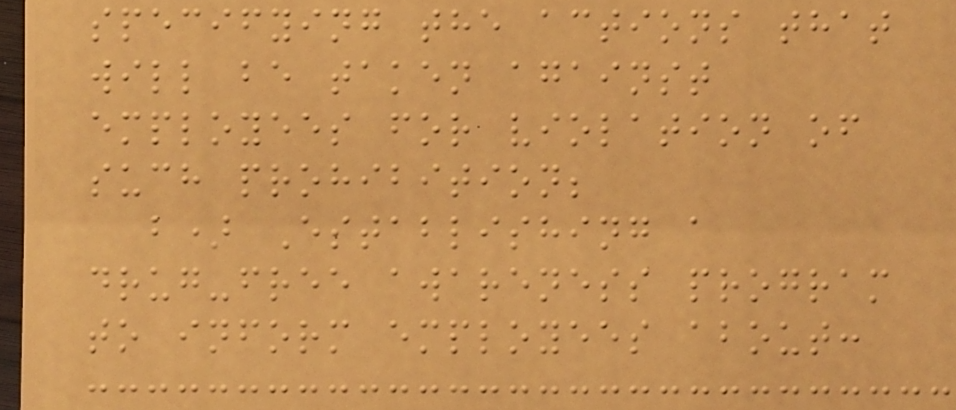specifying the actions that
will be taken against
employees for violation of
such prohibition;
b) Establishing a
drug-free awareness program
to inform employees about:
